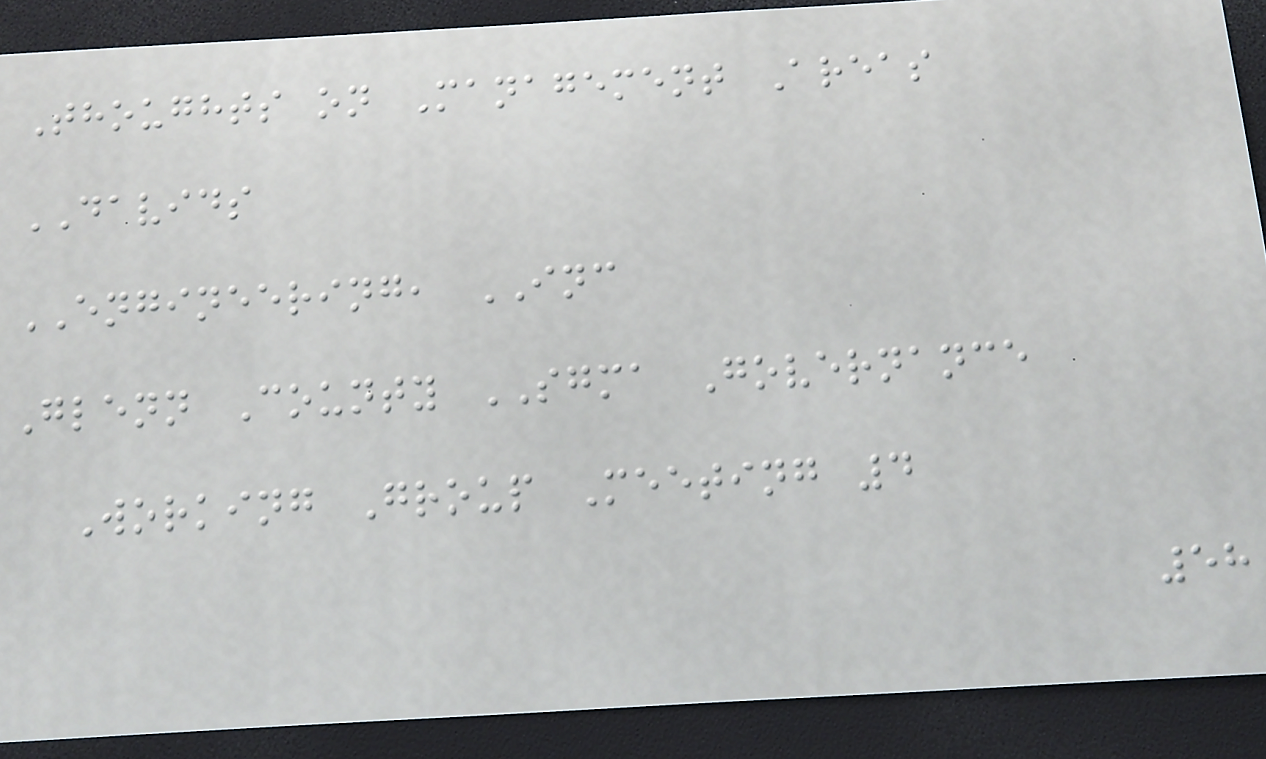Thoughts on Management Areas
DAVIDS
ENGINEERING, INC
Glenn County SGMA Governance
Working Group Meeting 4
58
